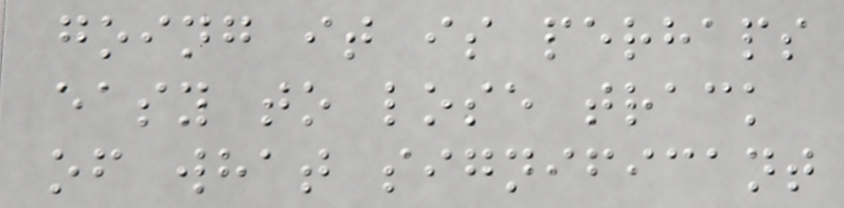going it is perhaps
easy to lose track
of what significant
